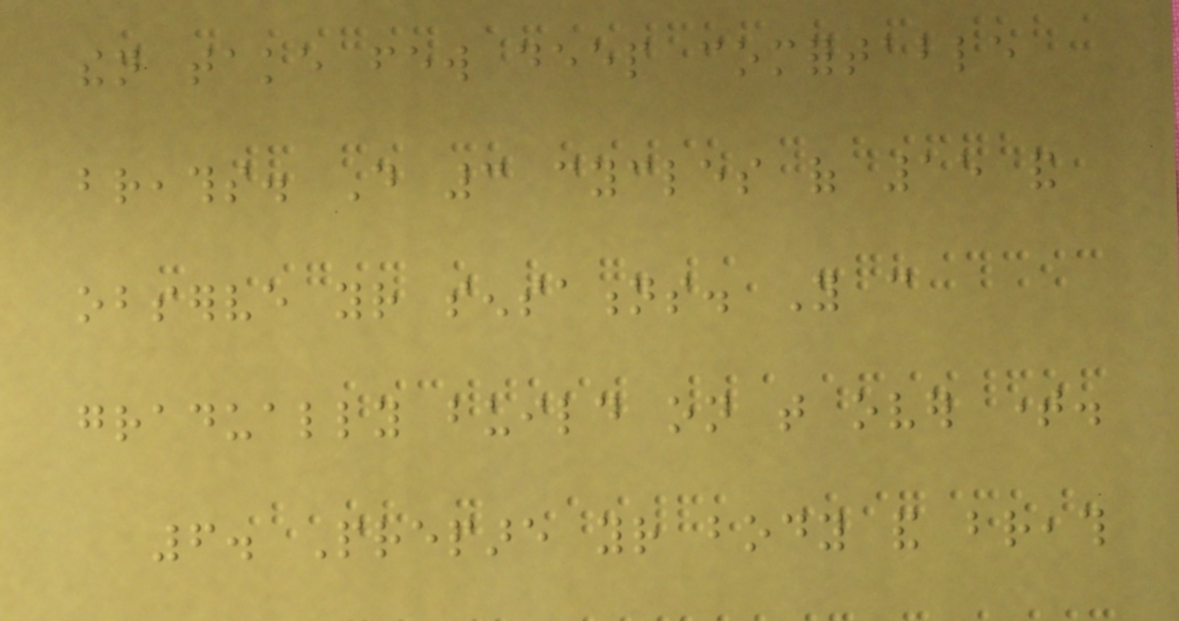then take few deep comfortable
breaths. Do 3 cycles of 15 and
observe your sensations. You can
gradually build on that over time.
6. Prepare your body and breath
